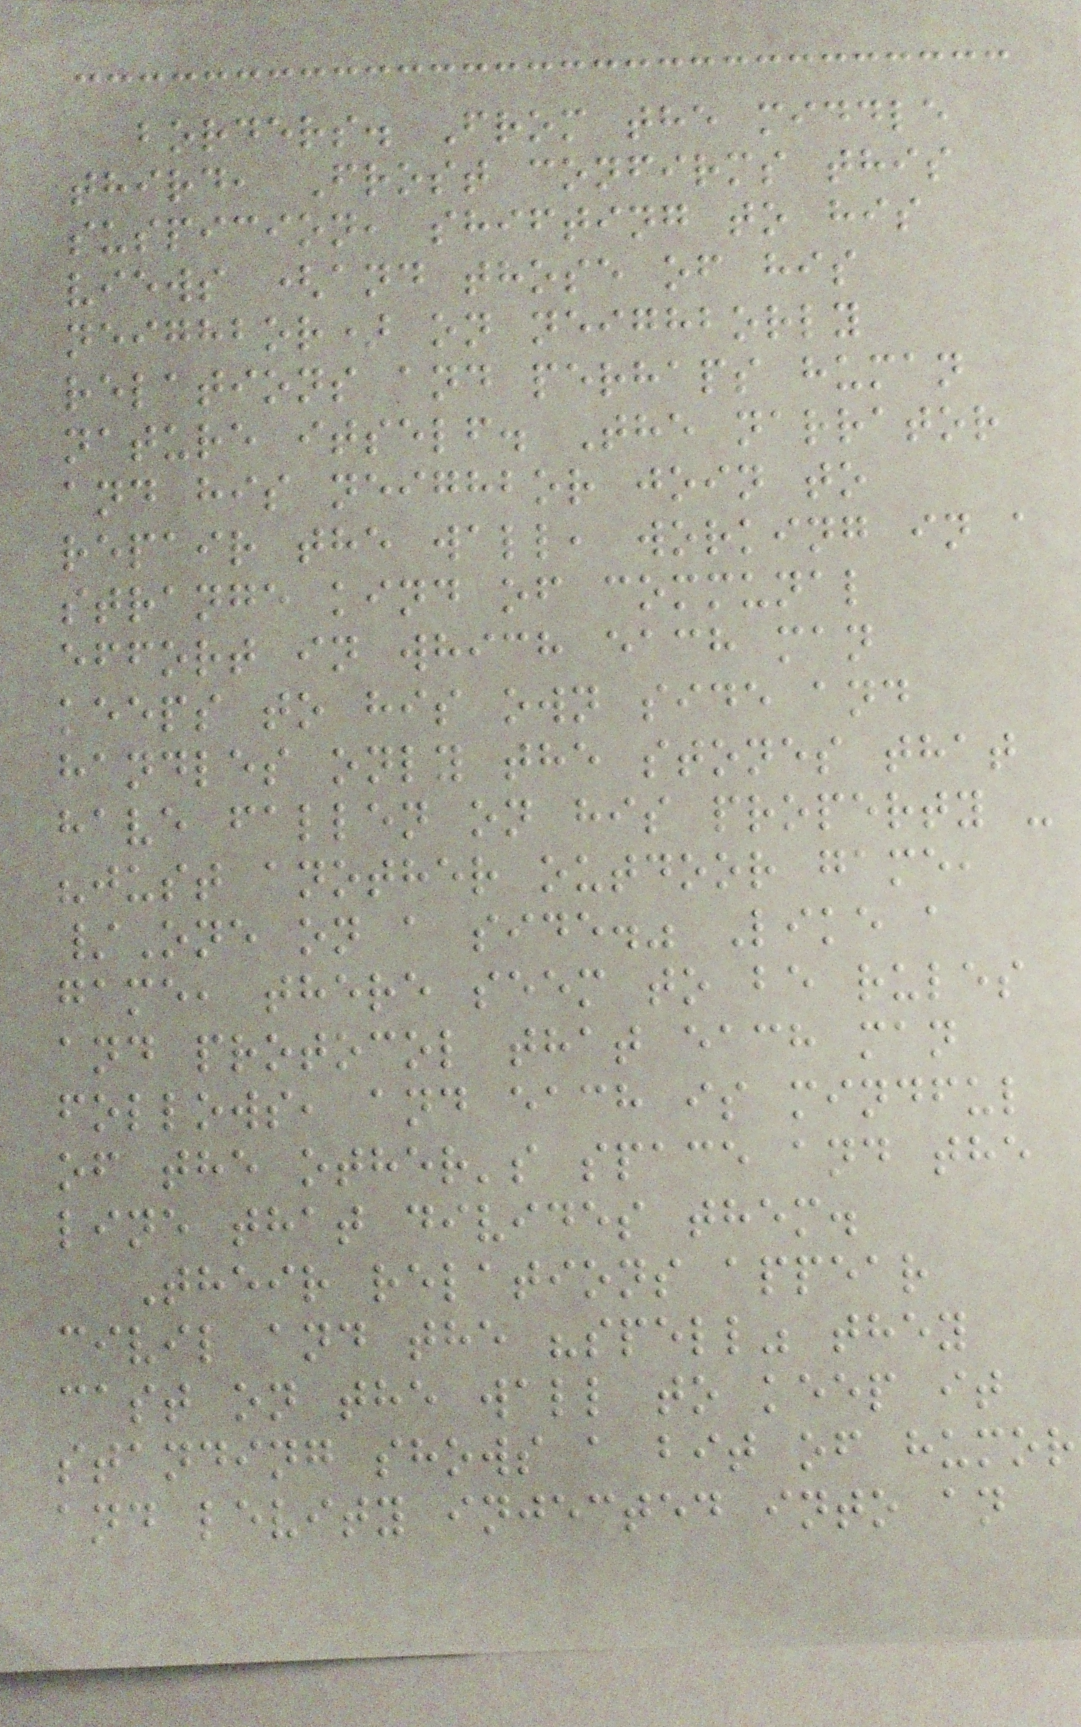borders. From the middle
third, Frost confirms this
suspicion, shifting to his
views (and those of his
neighbor) on neighborly
relations and perhaps human
nature itself. The narrator
and his neighbor join to
repair the wall, working in a
strange kind of communal
effort in which each man
keeps to his own side and
handles only the stones that
have fallen on his property -
"just another outdoor game,
/One on a side." Like a
game, there seem to be rules
and protocol that each man
follows, and each is mindful
of the other's space and the
line that divides them.
Their relations appear
civil and the "spell" they
cast on the wall to keep it
standing shows a bit of humor
and levity injected into an
